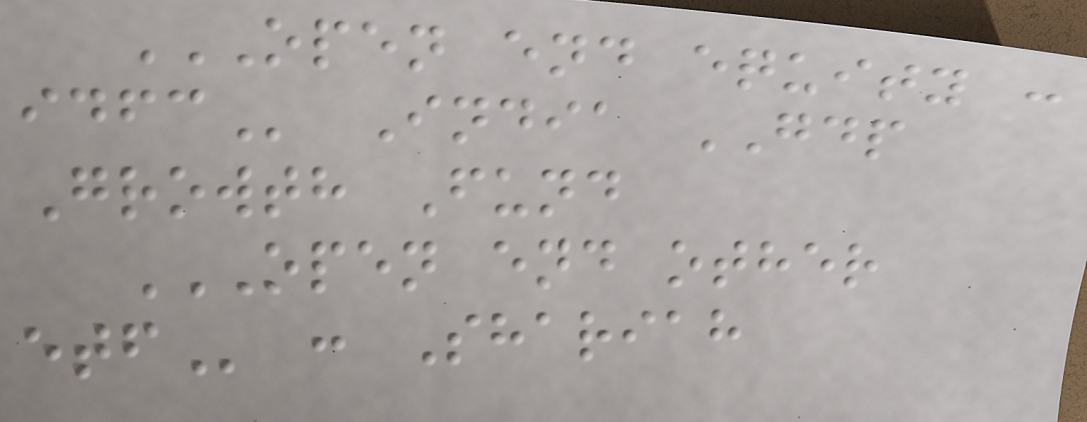OPEN END EQUITY :
IDFC India GDP
Growth Fund
OPEN END OTHER
ETF : Shariah
